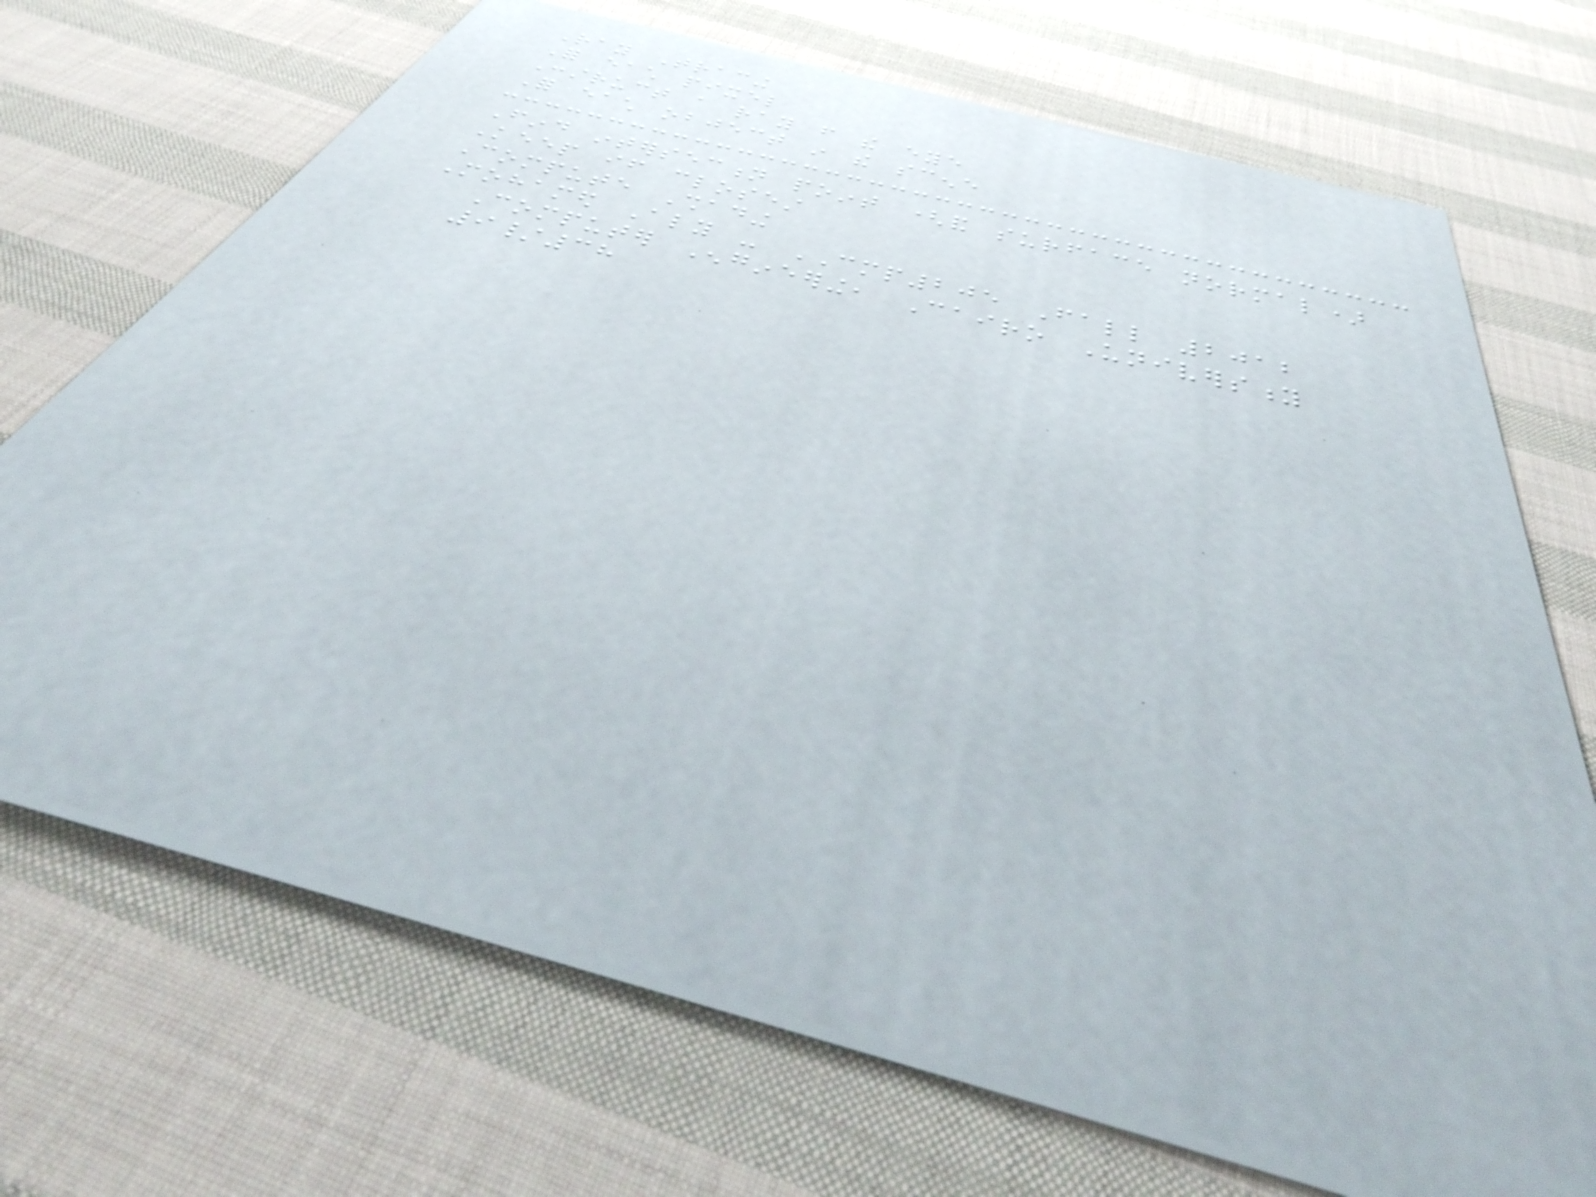Ray Tracing
For each pixel
Construct a ray from the eye
For each object in the scene
Find intersection point (and surface normal)
Keep if closest
Compute Shading
Mohamed Aly - CMP205 Fall 2012
Computer Engineering, Cairo University
9/38
